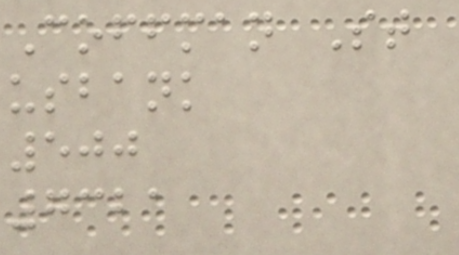Coffman St
usbank
500
7321
